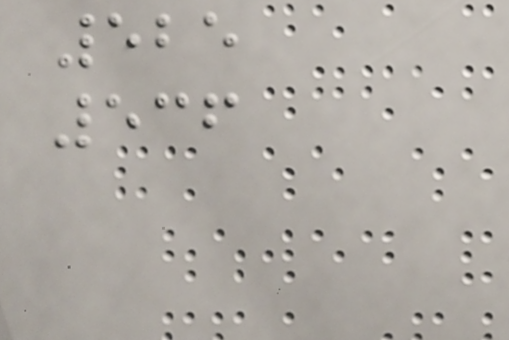525
536
